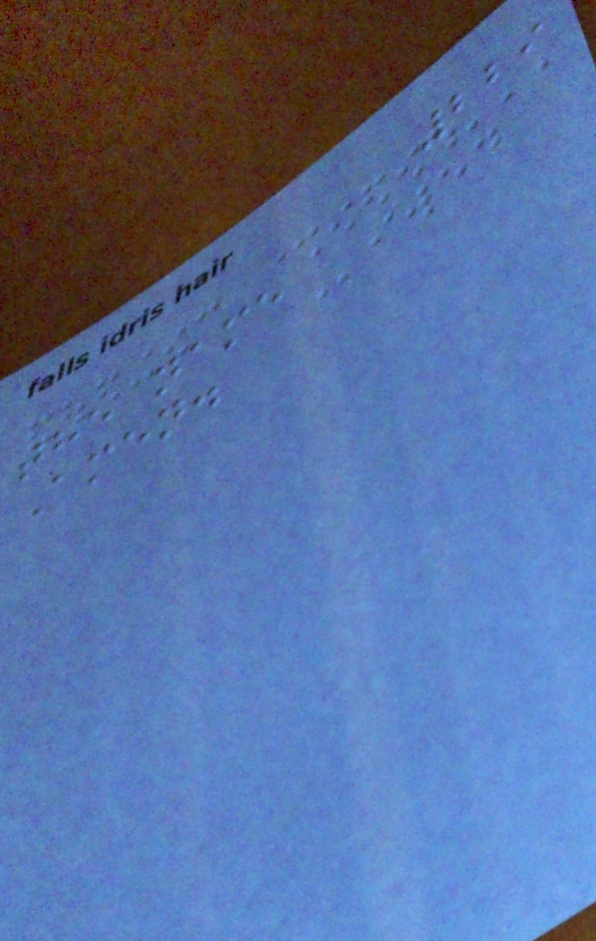229
the name
Amen.
